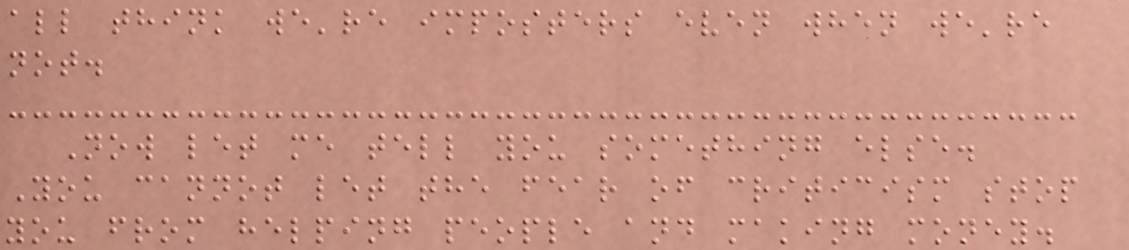all think we're imposters even when we're
not.
Now let me tell you something else.
You cannot let the fear of criticism stop
you from helping people and making money.
